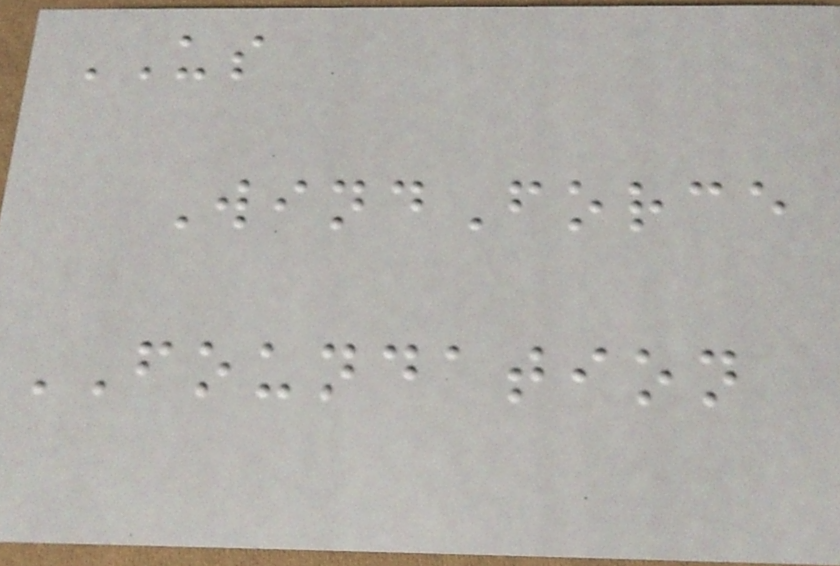US
WindForce
FOUNDATION
